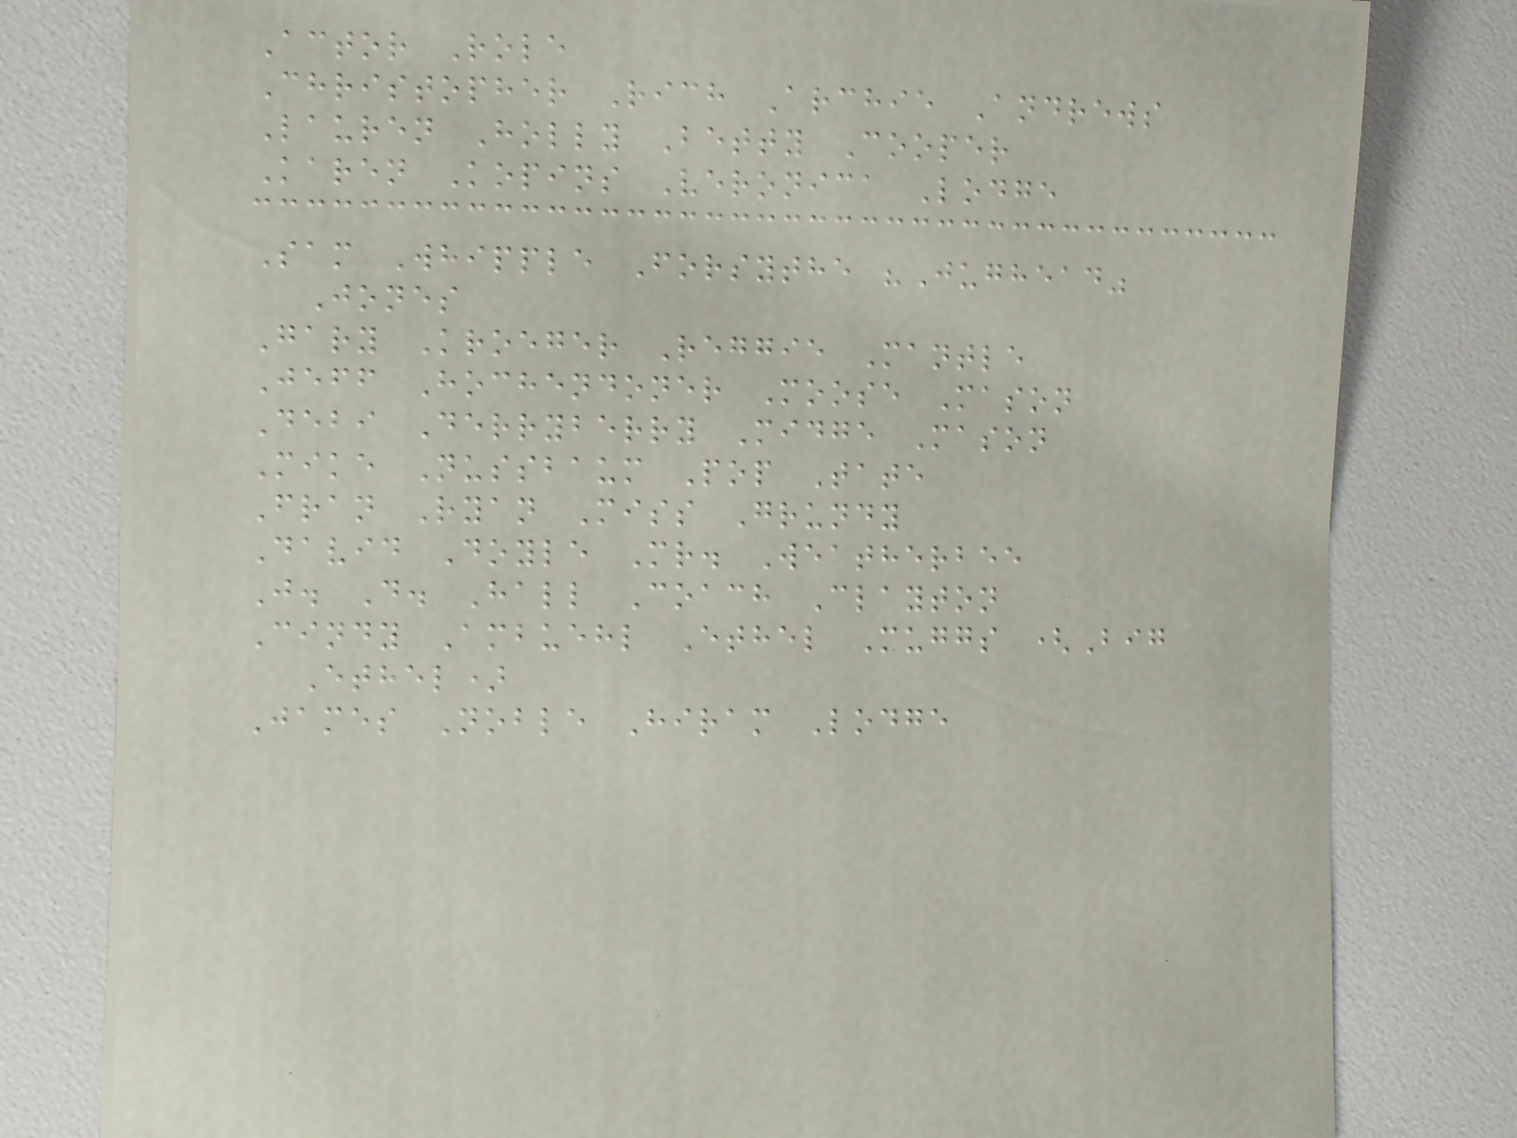Actor Role
Christopher Rich Archie Andrews
Lauren Holly Betty Cooper
Karen Kopins Veronica Lodge
Sam Whipple Forsythe "Jughead"
Jones
Gary Kroeger Reggie Mantle
Jeff Hochendoner Moose Mason
Debi Derryberry Midge Mason
Mike Nussbaum Pop Tate
Fran Ryan Miss Grundy
David Doyle Mr. Weatherbee
J. D. Hall Coach Clayton
Cindy Ambuehl Ethel Muggs (Big
Ethel)
James Noble Hiram Lodge
